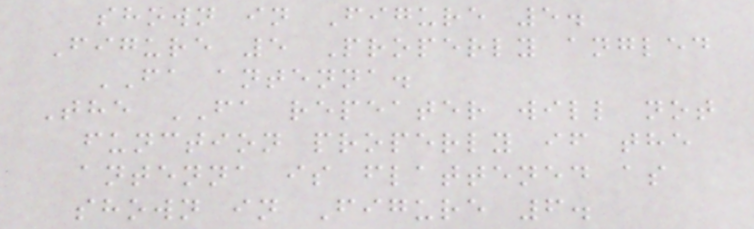shown in Figure 5.
Figure 5 Properly angled
FA antenna.
The FA repeater will not
function properly if the
antenna is flattened as
shown in Figure 6.
